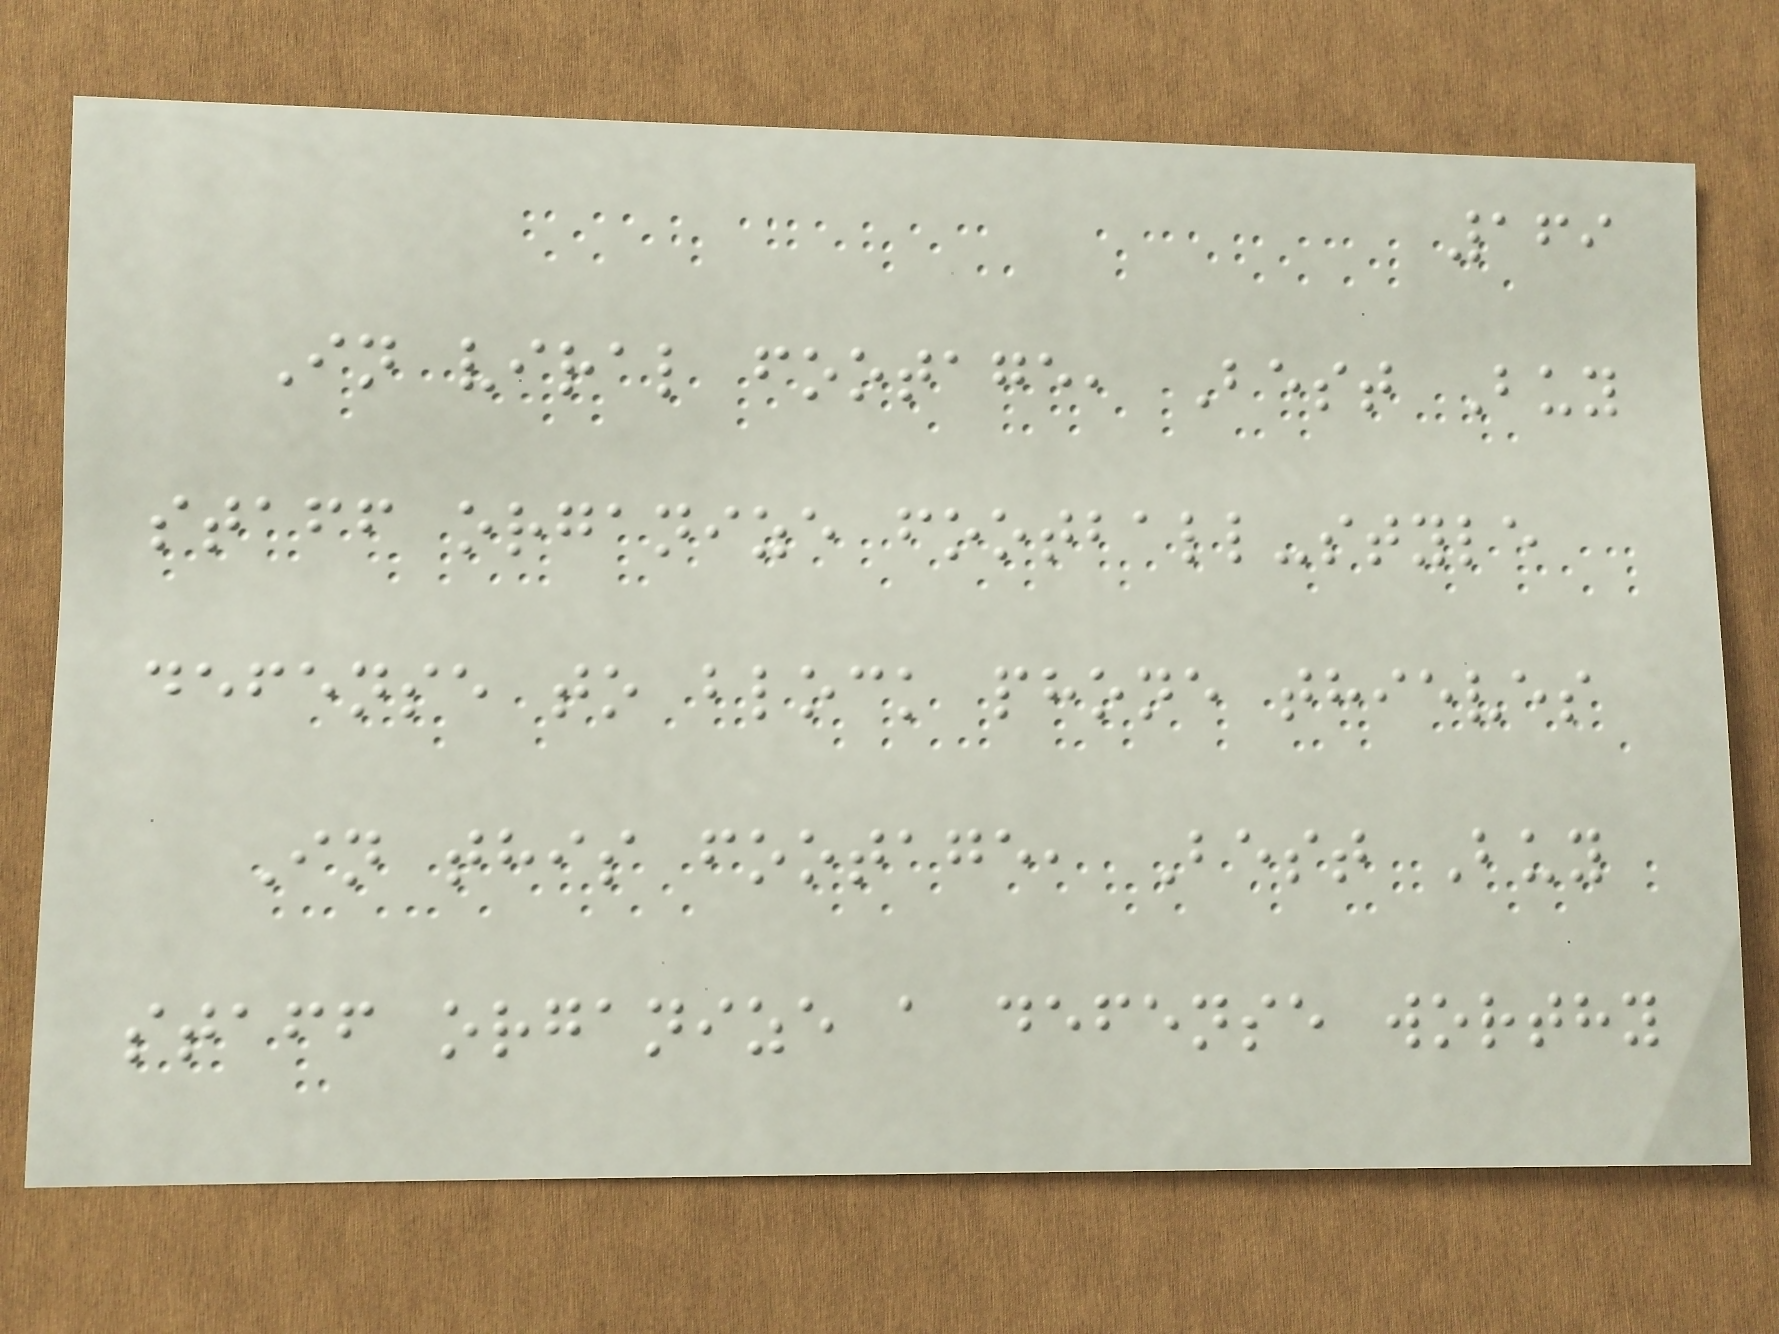169
In viral footage, Best Buy
staff organize football-style
defense to block phone thieves
In this footage, Best Buy
staff organize a defense worthy
